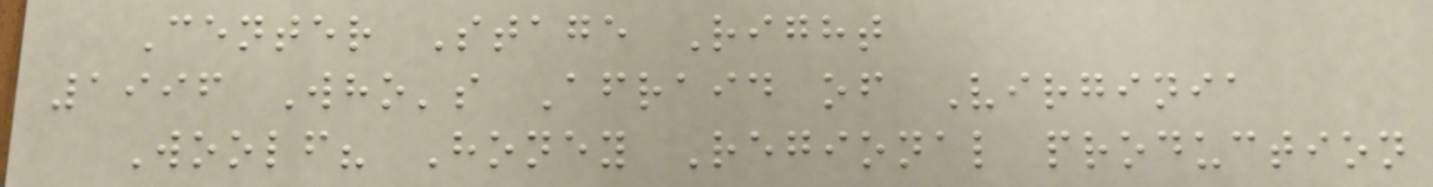Center Stage Right
1996 Who's Afraid of Virginia
Woolf? Honey Regional production
